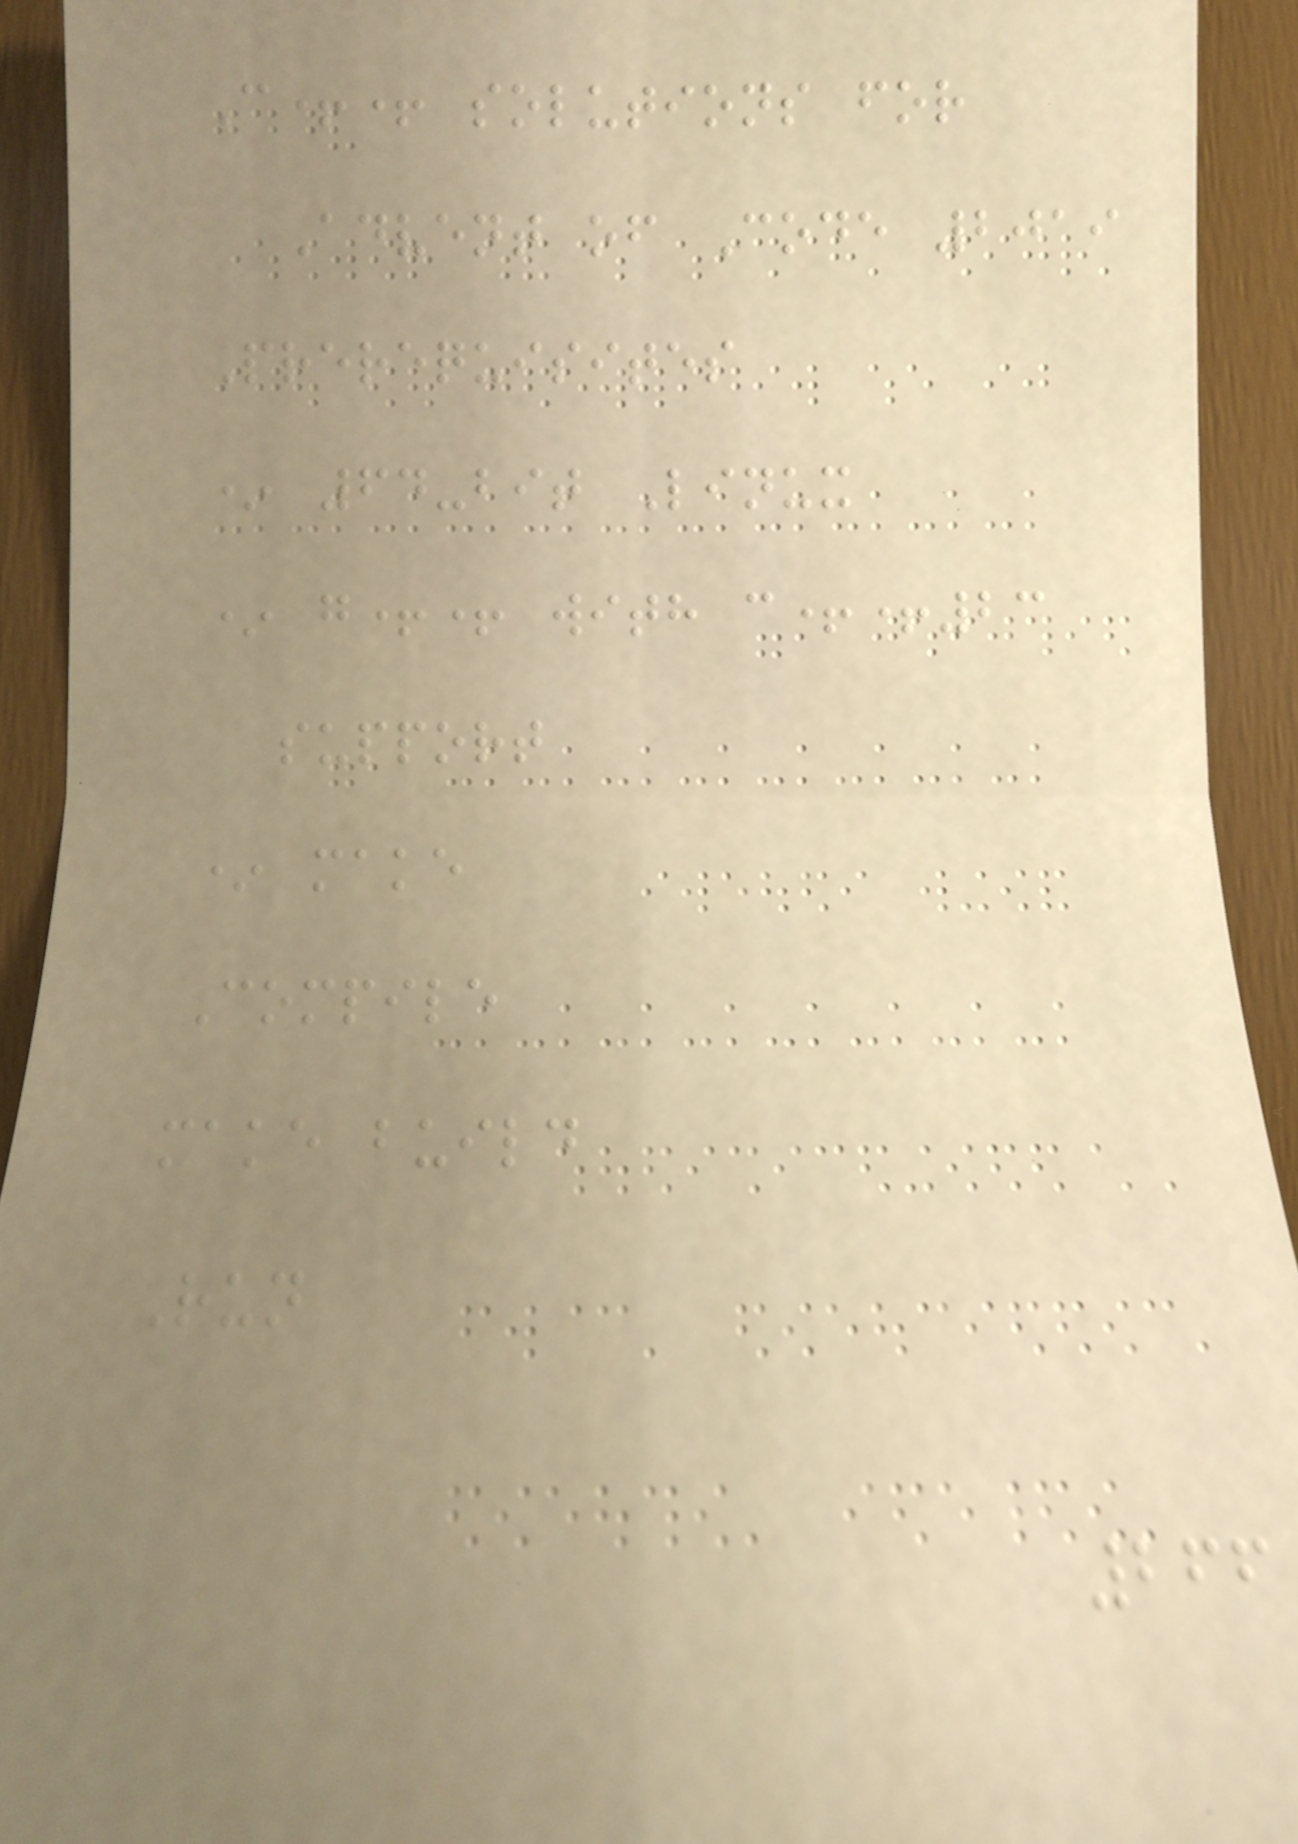C++ solutions for
Advent of Code 2019
Prerequisites
* 64-bit Linux
* g++ with c++23
support
* make
Compile
make build
Run
266
